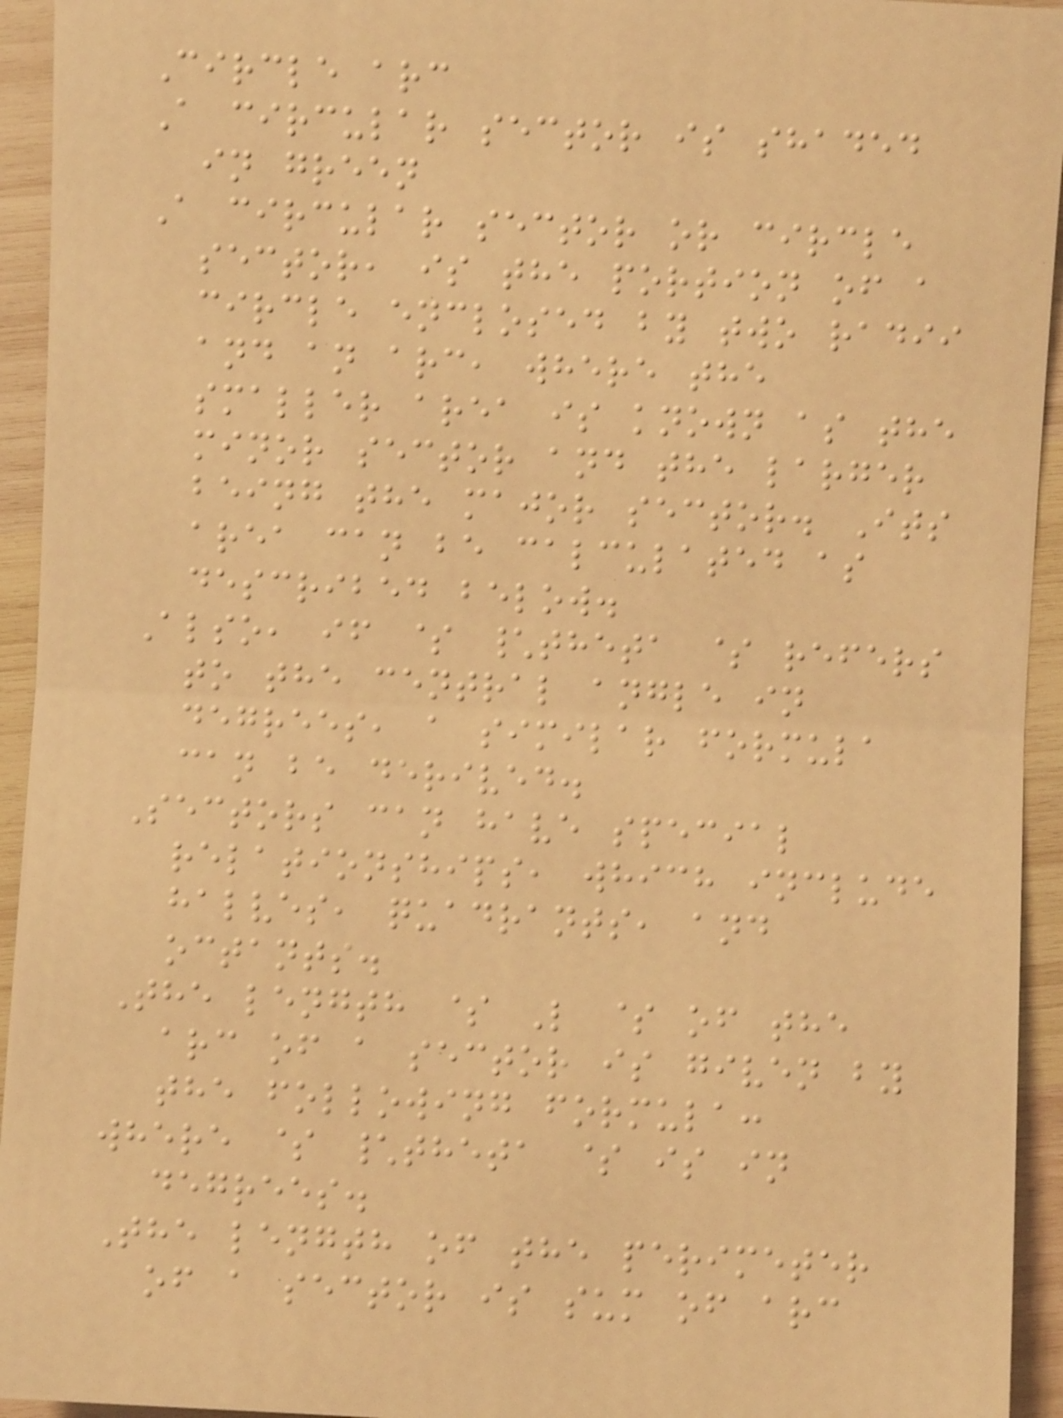Circle arc
A circular sector is shaded
in green
A circular sector or circle
sector, is the portion of a
circle enclosed by two radii
and an arc, where the
smaller area is known as the
minor sector and the larger
being the major sector. Its
area can be calculated as
described below.
Also, if $ \theta $ refers
to the central angle in
degrees, a similar formula
can be derived.
Sectors can have special
relationships, which include
halves, quadrants, and
octants.
The length $ L $ of the
arc of a sector is given by
the following formula:
where $ \theta $ is in
degrees.
The length of the perimeter
of a sector is sum of arc
